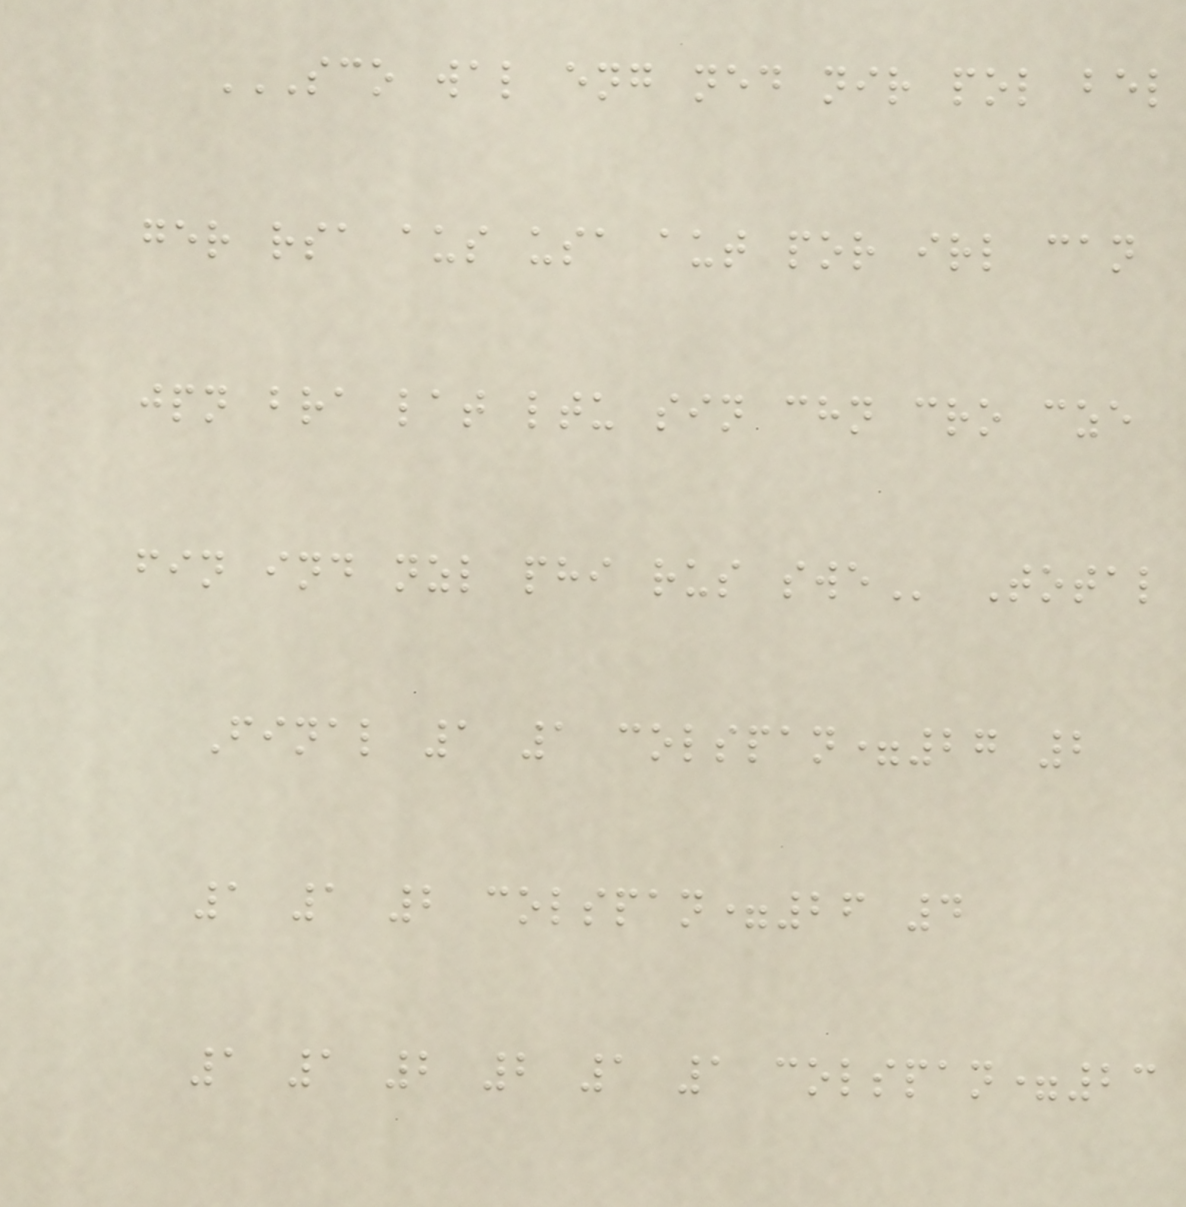SCO WAL ENG NED NIR POL BEL
GER RSA AUS USA AUT POR IRL CAN
JPN BRA LAT LTU SIN CHN CRO CZE
FIN IND NZL PHI RUS SWE Total
Final 1 1 colspan=27 2
1 1 2 colspan=26 4
1 1 2 2 1 1 colspan=23
